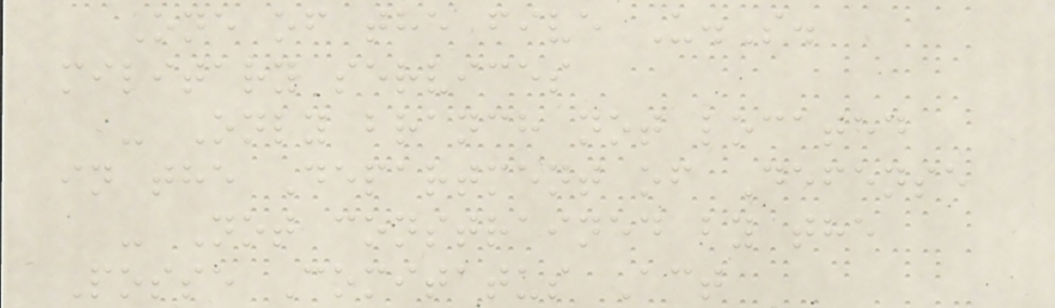One of the five U.S.
military services
- Only branch not located
in the Department of Defense
- Not constrained by the
Posse Comitatus Act
